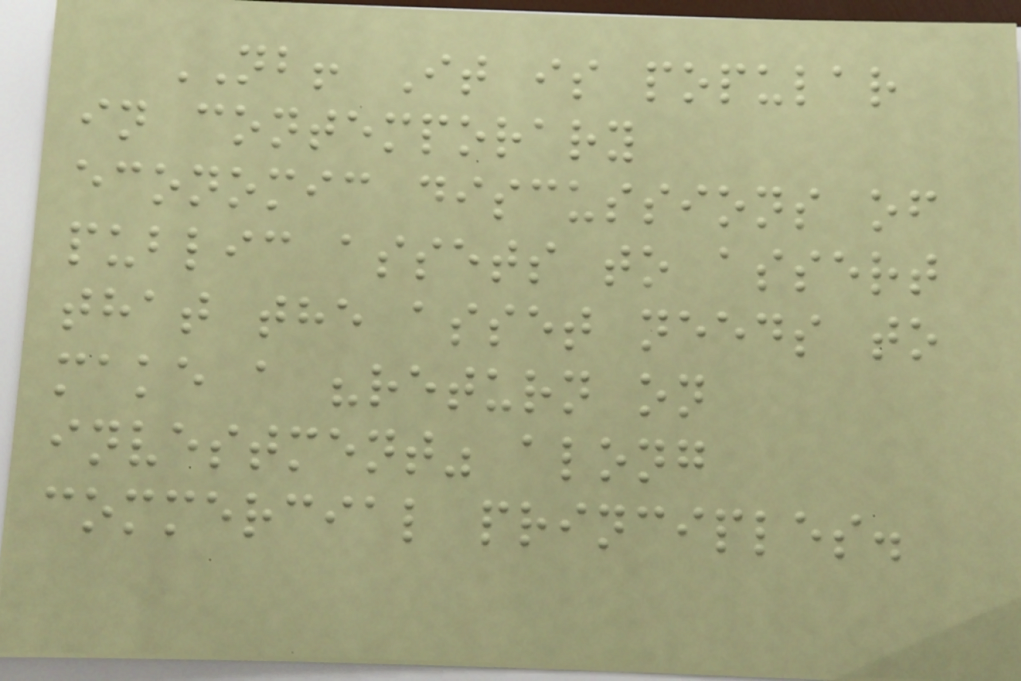NB! It is popular
in contemporary
economic discussions of
public assets to assert
that the asset needs to
make a "return on
investment" along
commercial principles.
